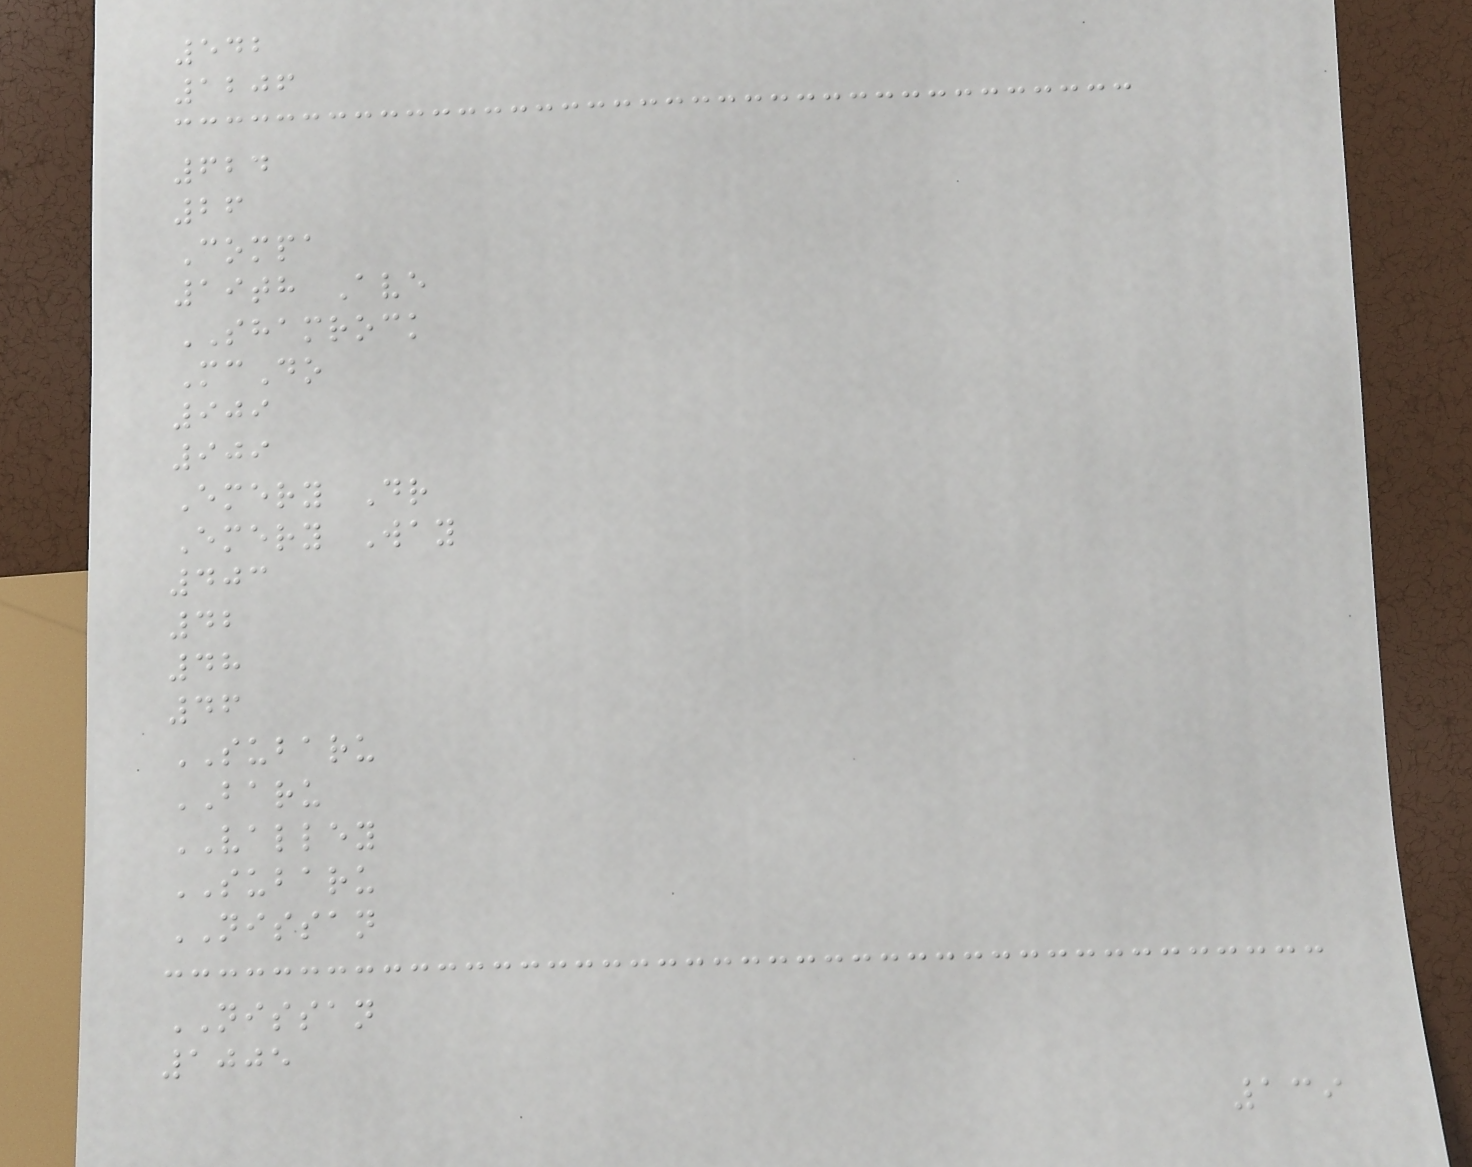542
1206
624
26
Compa
19th Ave
SHAMROCK
McDo
909
909
Emery Dr
Emery Way
403
42
48
46
SUBARU
BARU
VALLEY
SUBARU
NISSAN
NISSAN
1005
139
